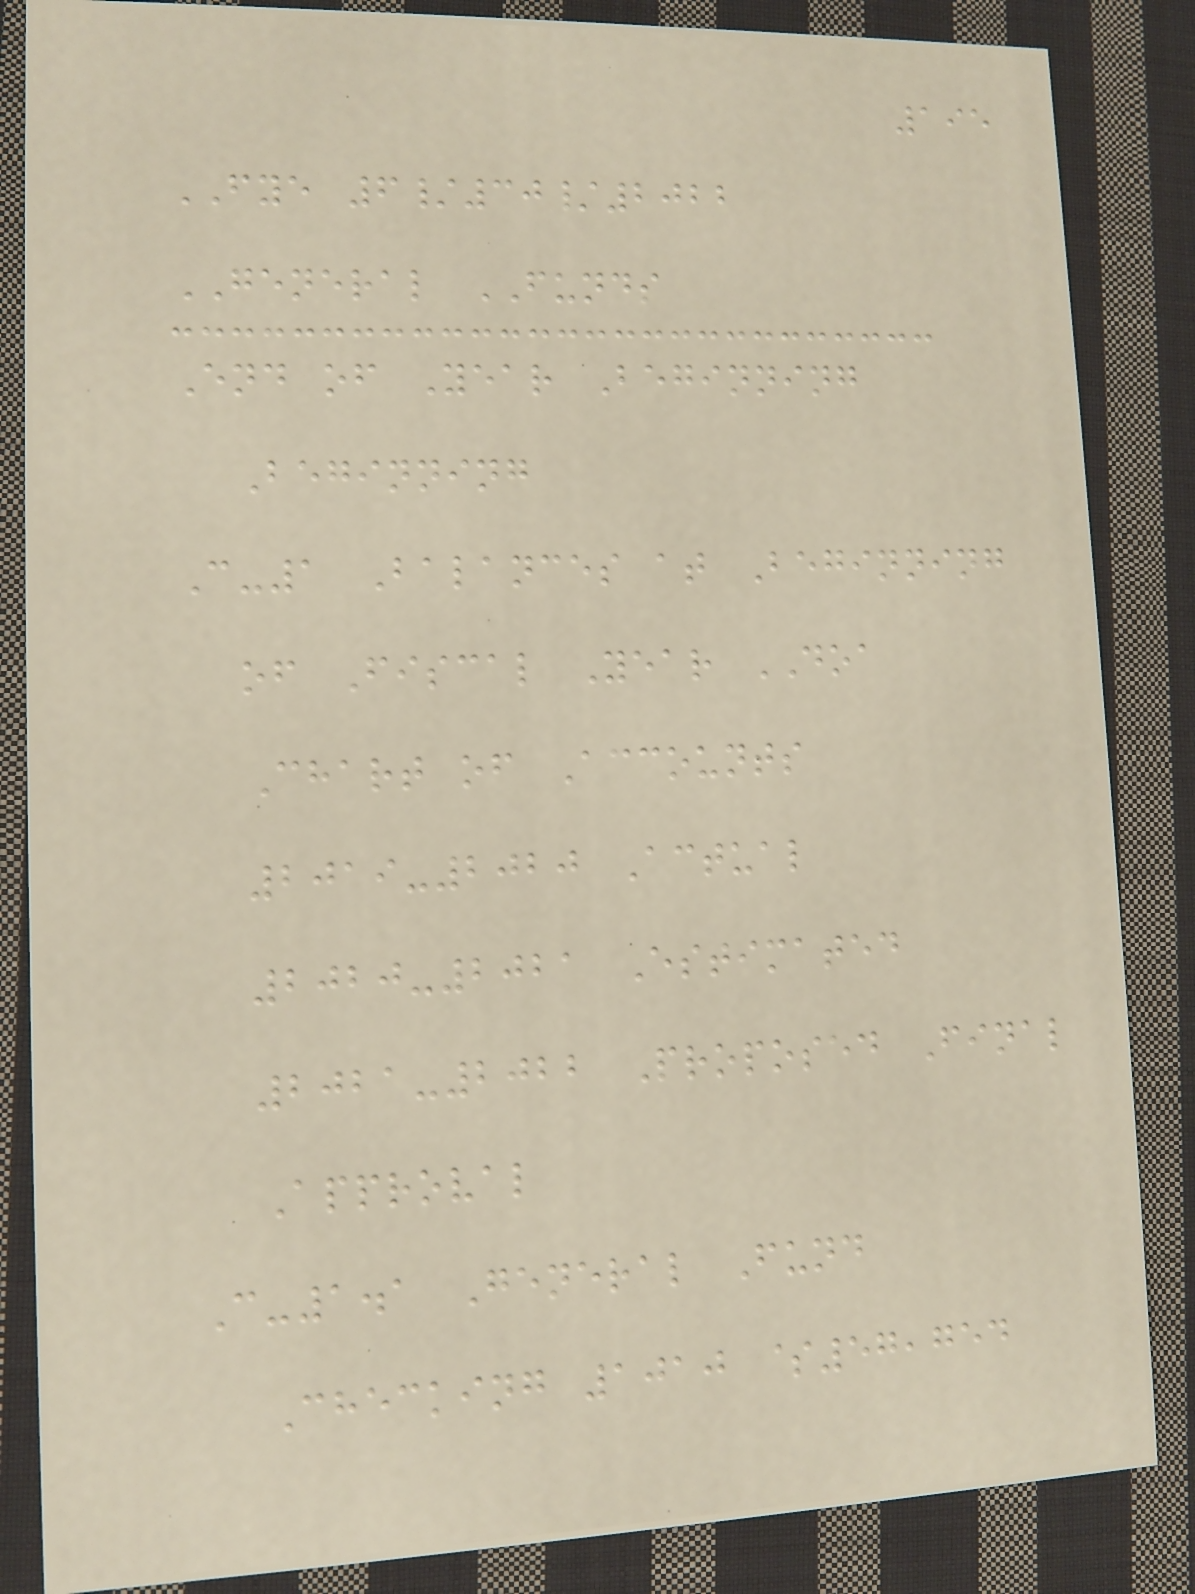195
FYE 6/30/2022
GENERAL FUNDS
End of Year Beginning
Beginning
C-1 Balances at Beginning
of Fiscal Year DOA
Chart of Accounts
2019-2020 Actual
2020-2021 Estimated
2021-2022 Proposed Final
Approval
C-1.1 General Fund
Checking 1010 $57,754
